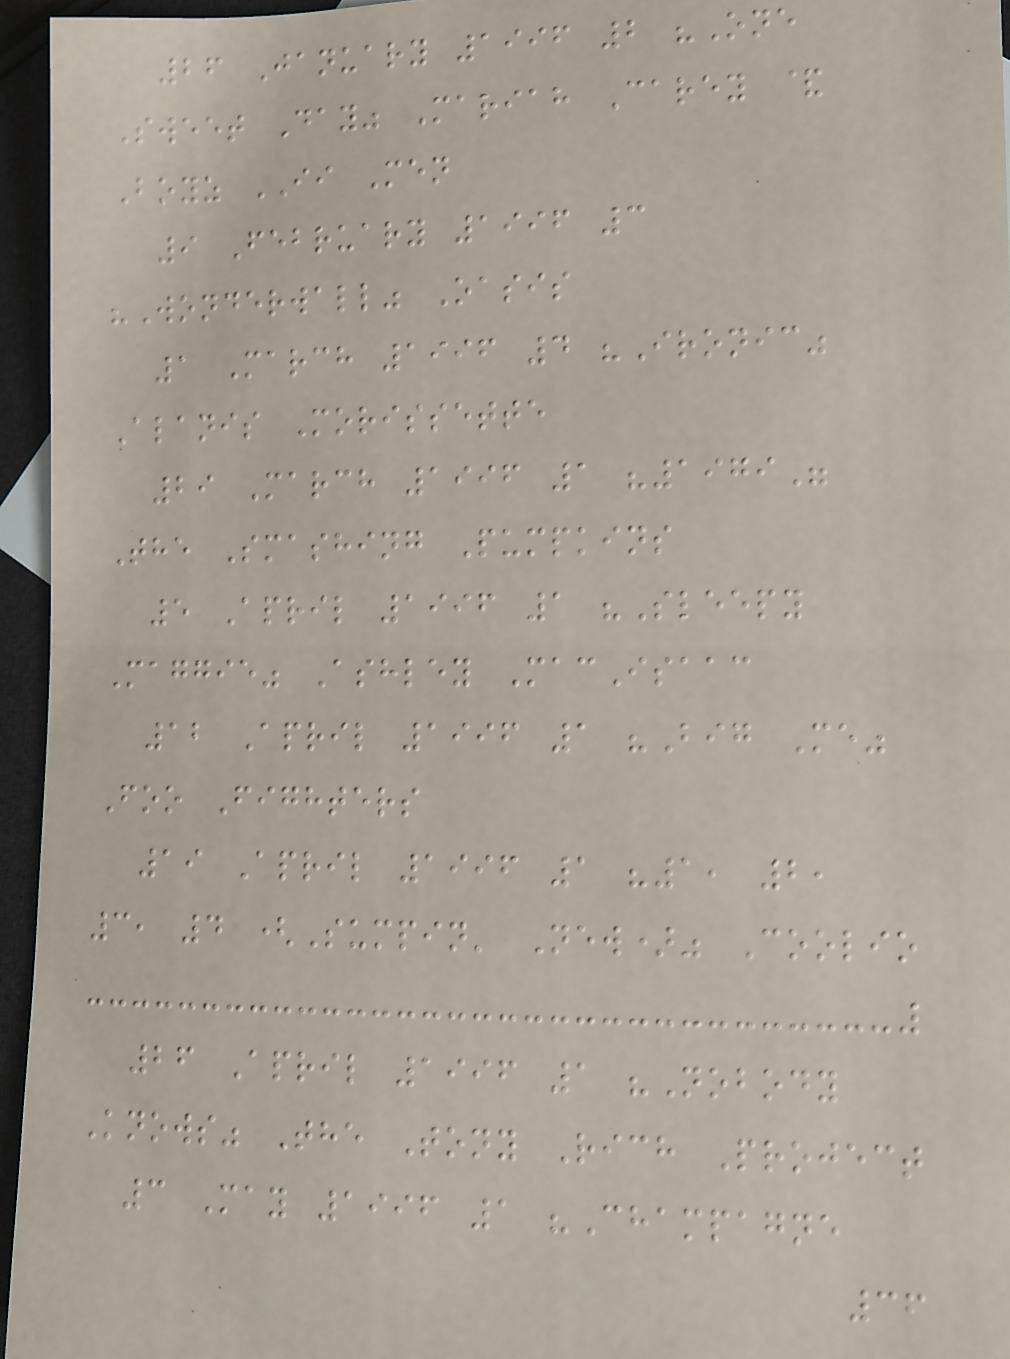26 January 1996 2 "One
Sweet Day" Mariah Carey &
Boyz II Men
9 February 1996 3
"Wonderwall" Oasis
1 March 1996 4 "Ironic"
Alanis Morissette
29 March 1996 1 "1979"
The Smashing Pumpkins
5 April 1996 1 "Sleepy
Maggie" Ashley MacIsaac
12 April 1996 1 "Big Me"
Foo Fighters
19 April 1996 1 "1, 2,
3, 4 (Sumpin' New)" Coolio
26 April 1996 1 "Nobody
Knows" The Tony Rich Project
3 May 1996 1 "Champagne
36
